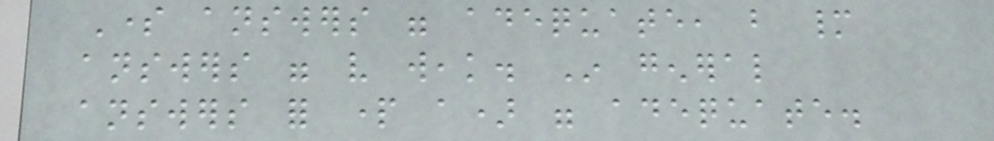Some answers were adequate, but many
answers were very weak. In general
answers for part a) were adequate.
